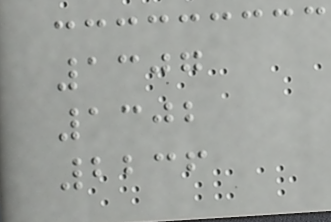1307
1302
2236
